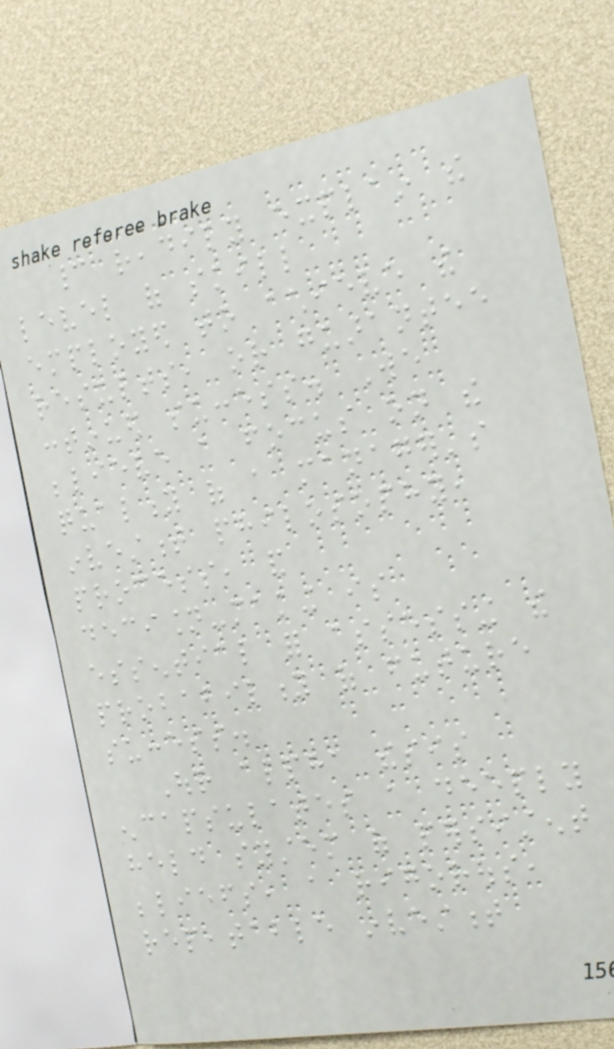cannot readily explain the
level of skill
employed to achieve the
results, or guarantee
continued success. We
believe a focus on the
quality of a manager's
investment philosophy,
process, and
decision-making is
essential for assessing the
probability of future
success.
Our alpha thesis
encapsulates a deeply
held system of persistent
beliefs, a rigorous,
repeatable investment
